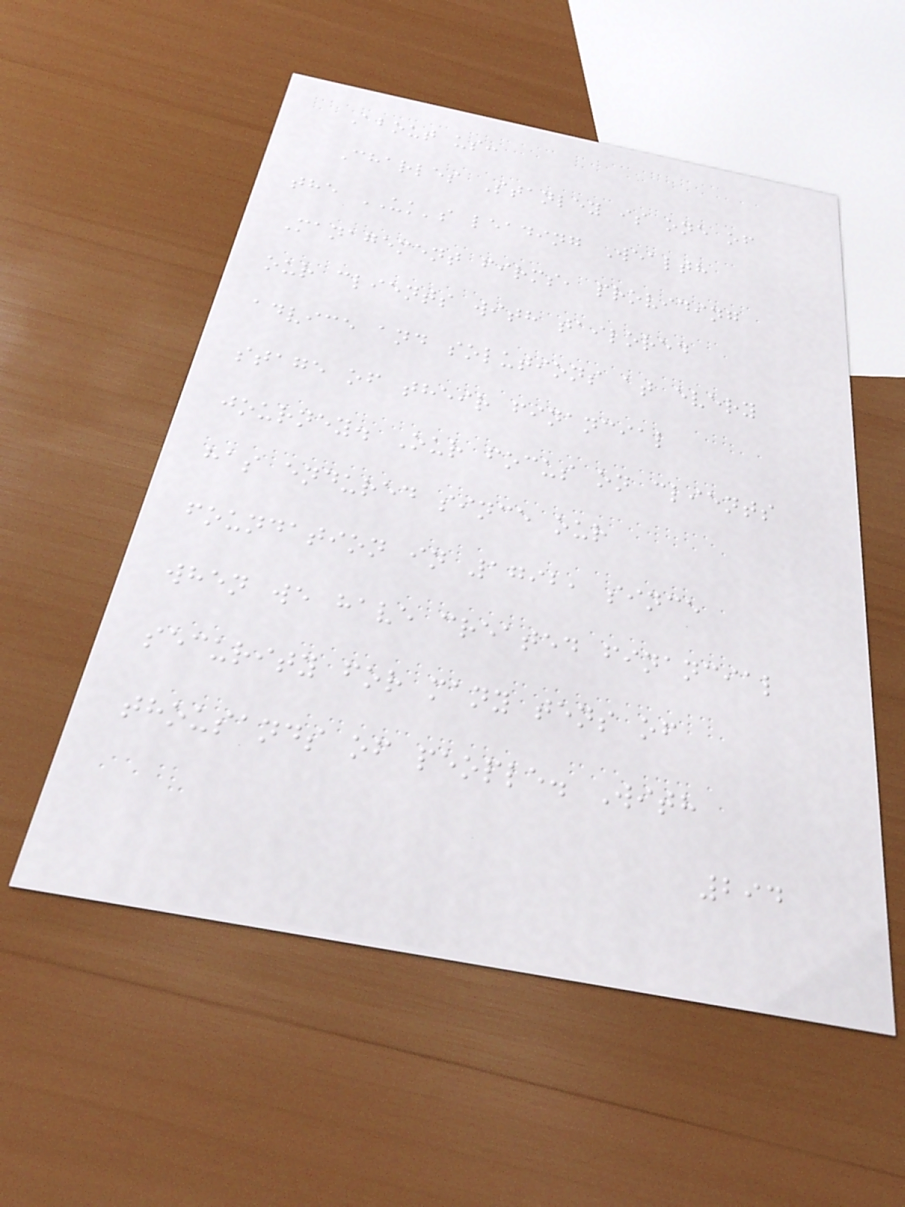About us:
Charles Stanley is one of
the UK's leading Wealth
Management firms, providing
our clients with tailored
advice and solutions at every
stage of their financial
journey. Our focus on clients
has endured since our
foundation in 1792, since
when we have created financial
security for many tens of
thousands of people. With
294
